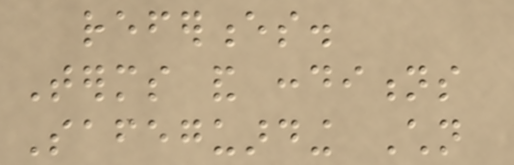references.
Terms and conditions
Safeguarding Children
